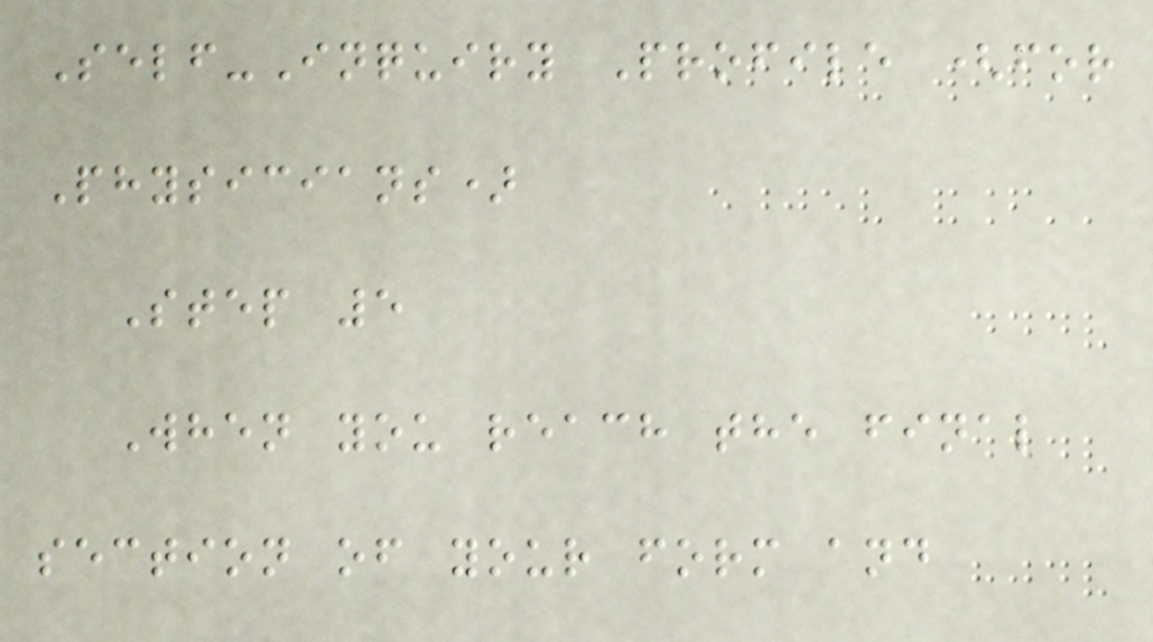Self-Inquiry Profile (for
Physicians)
Step 5
When you reach the final
section of your form and
